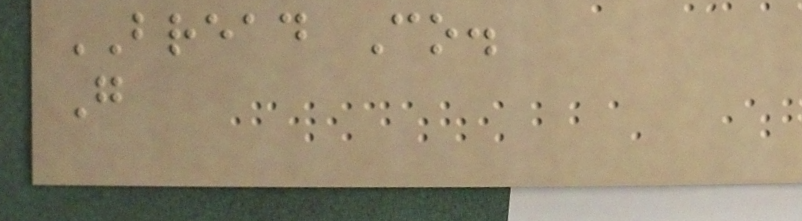BREAD Co.
G
